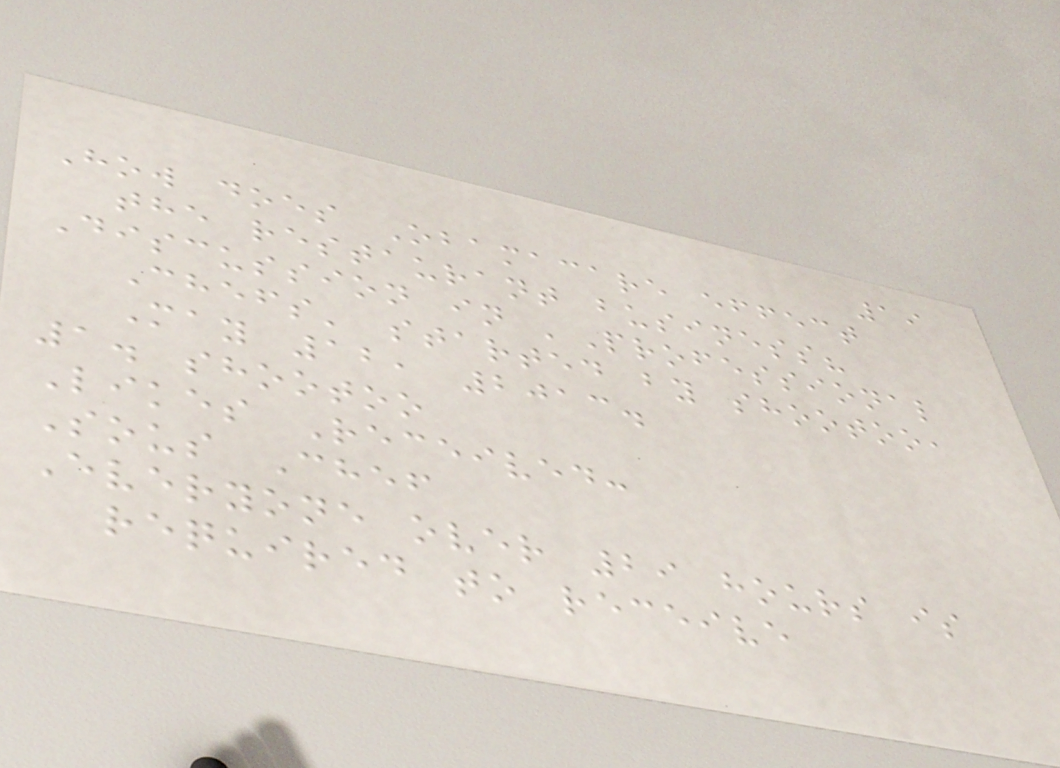19
How does Obamacare effect
the restaurant business?
Discussion in 'Professional
Chefs' started by shootoo,
May 12, 2013.
1. shootoo
Likes Received:
Sous Chef
Everyone over 29 hours is
required to receive
